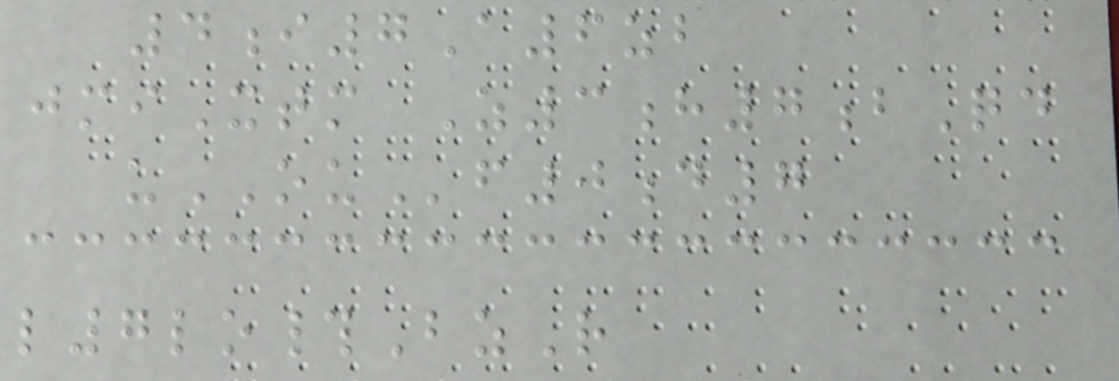4i7A6zb
jmiXtm Z3h7bQd
uOUf0d7
l7lo#BzR
